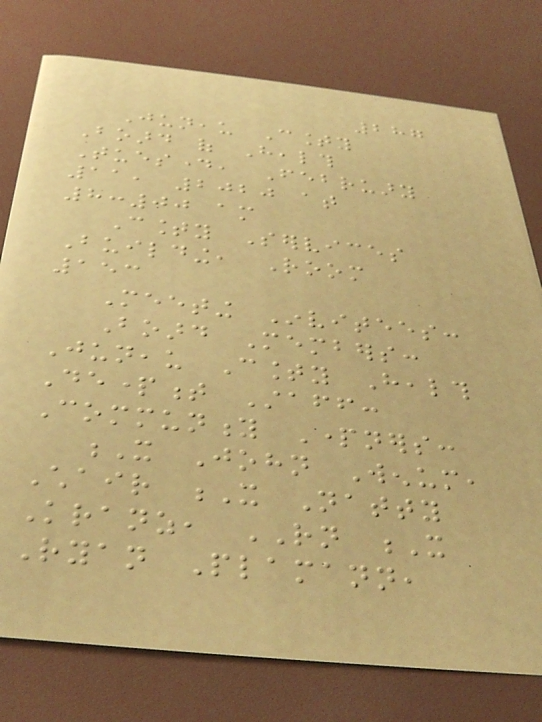287
Juneau County
Board of Health
Tuesday, February
11, 2020 at
8:00 am
County Services
Building, Room
153
Meeting Invitees:
Board Members:
Juneau County Health
Department Staff:
Community Partners:
X John Wenum,
Chair X Natty
Kranz, RN X
Ryan Plamann,
